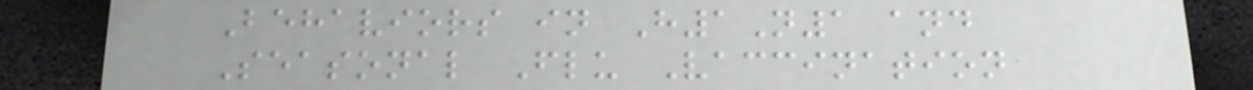Behaviors in H1N1 and
Seasonal Flu Vaccination
